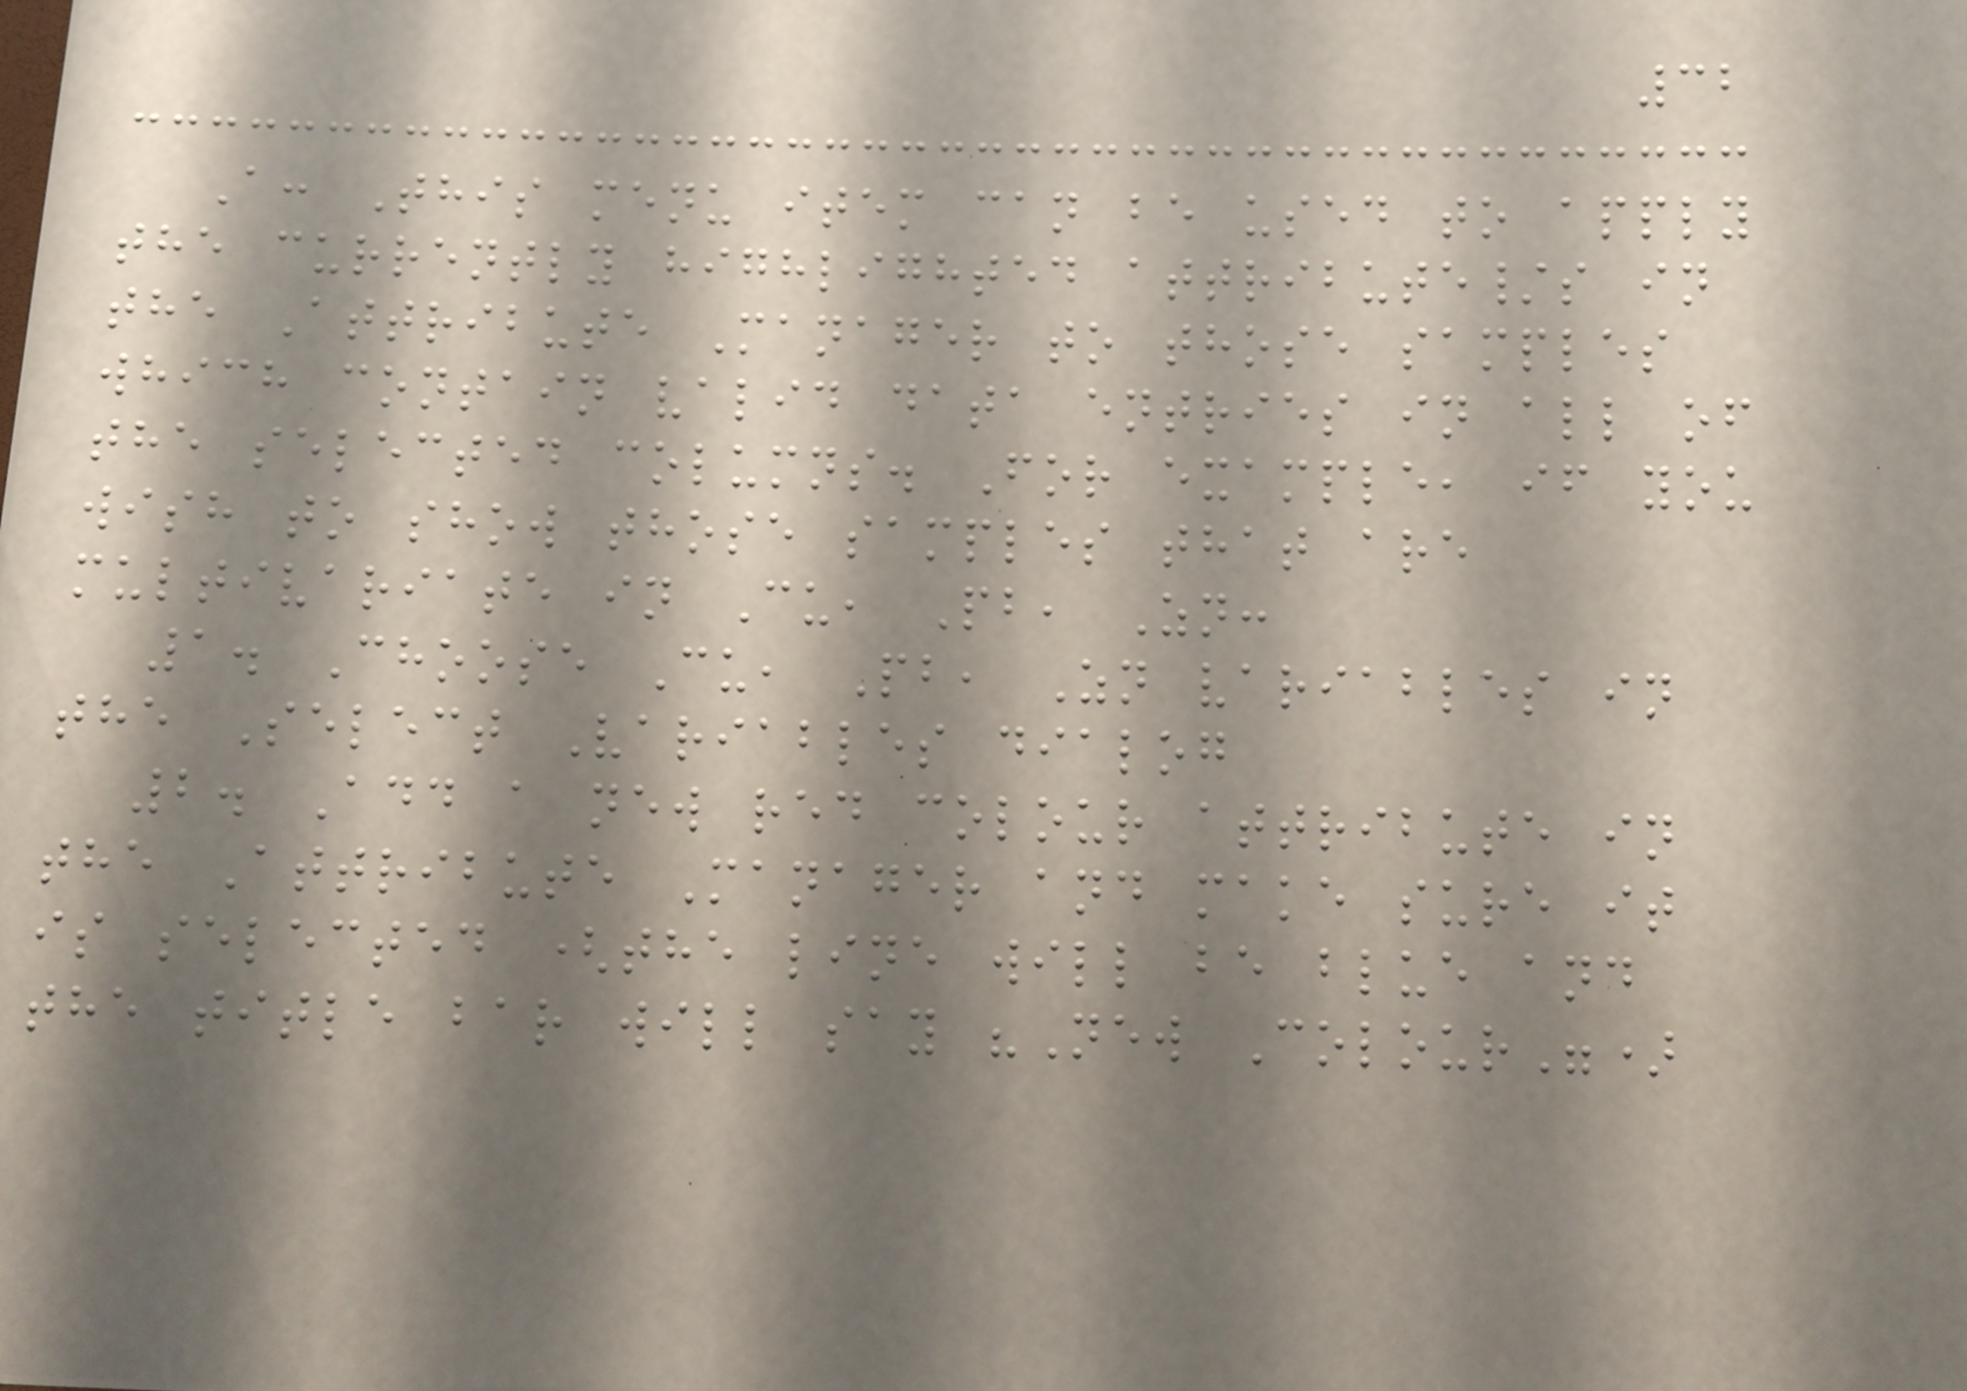32
A: This menu item can be used to apply
the currently highlighted attribute/s in
the Attribute Manager to those samples
which contain valid data entries in all of
the selected columns. For example, if you
wish to show those samples that are
multivariate in Cu, Pb, Zn:
1. Choose Cu, Pb, Zn variables in
the Select Variables dialog
2. Add a new red colour attribute in
the Attribute Manager and make sure it
is selected (the line will be blue and
the title bar will say "New Colour")
